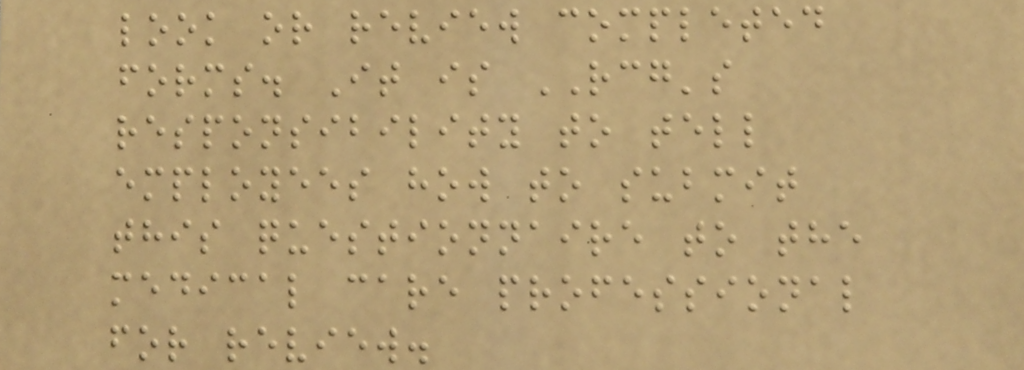look or review completed
forms. It is RCG's
responsibility to tell
employees how to submit
this questionnaire to the
medical care professional
for review.
